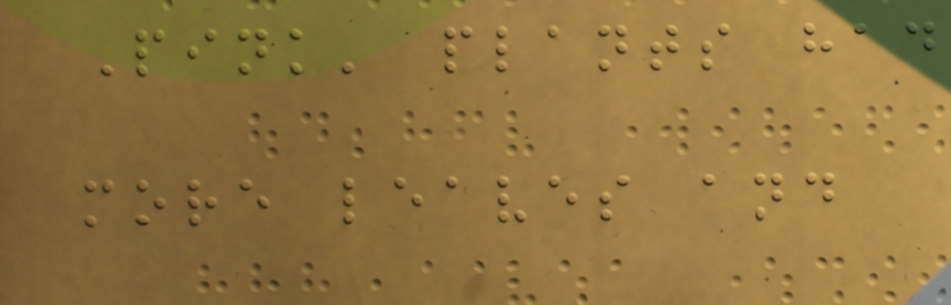Pink' plants had
more leaves and
